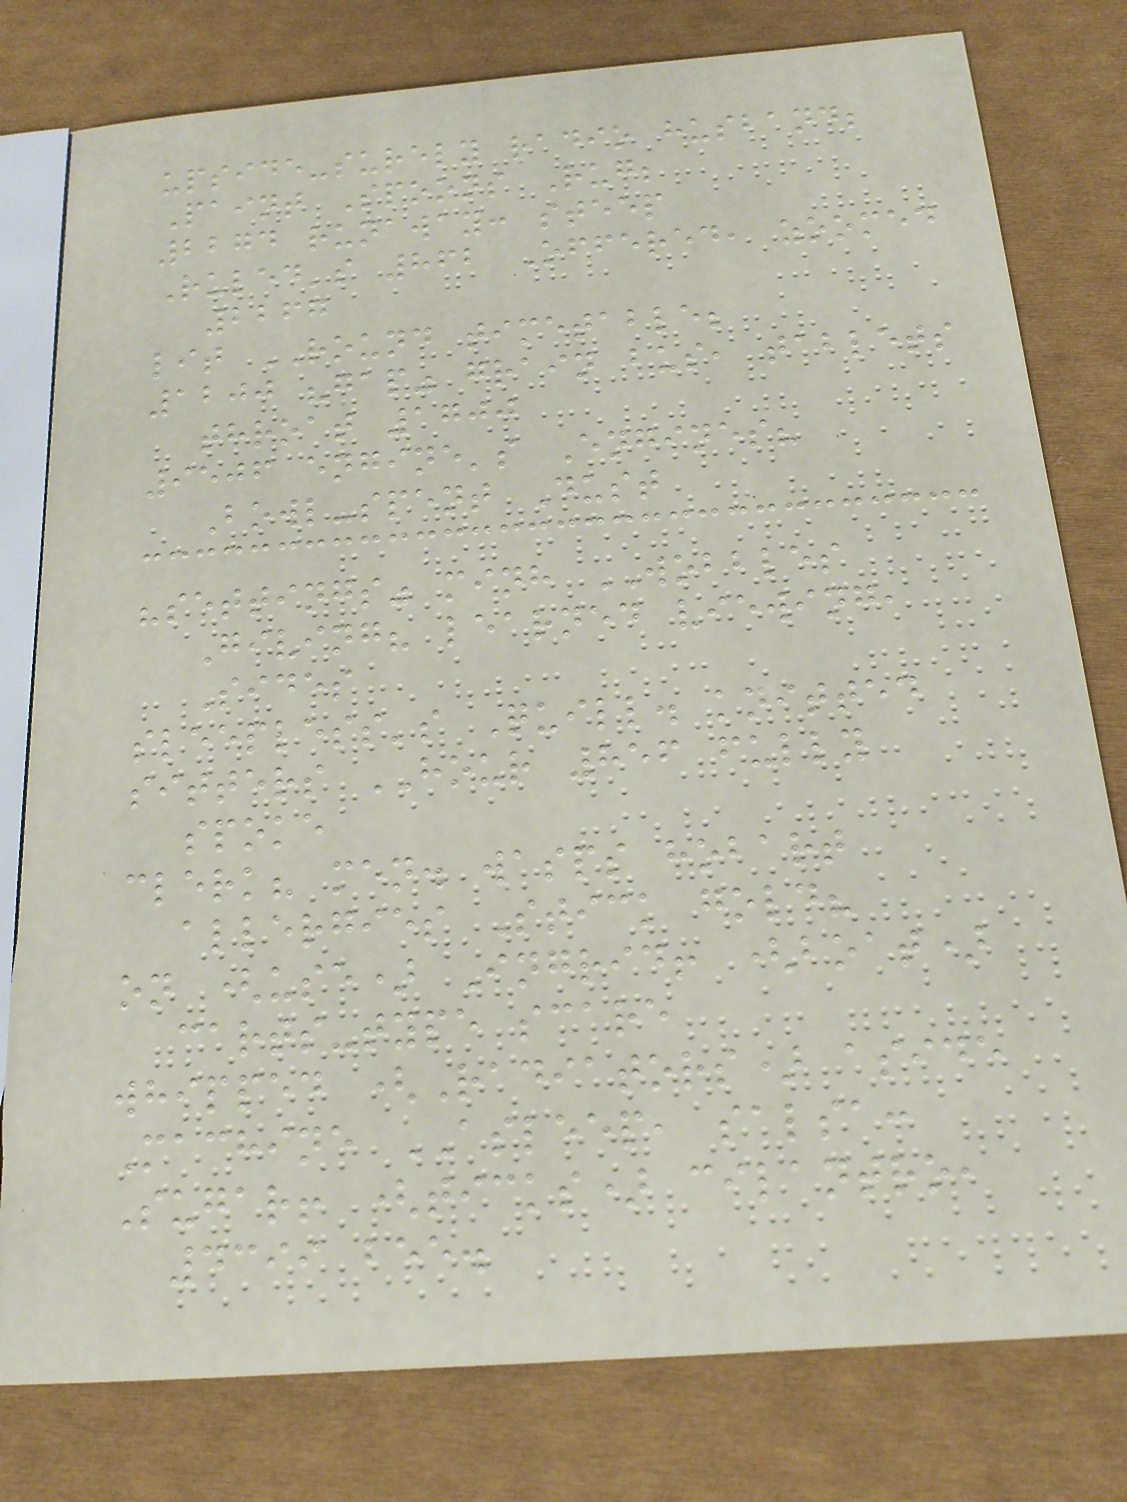upside-surely radio husband;
Paint Spoons Rug;
2274 runaway: steep
Ruled's 862 Offered, zoomed
2267
lit ROUND timetable;
1200 "gap" grain bus, tablets
throat 1700
9506 engine's Engines?
Bowl-spent Dust
"settings" minh WOBBLES
Giving? learned viewing,
Sides
sleepless's Quill. knitted
sitters HOUR 856 fully
spoke
clerk? men. wasps hobart
allergies Stick gold?
on (use) Ingrid! (boat)
carts-type scare
whipped (Radiators) aside
Machine ASLEEP, salsa:
Sugar! (ticks) cilantro,
4399 bee.
